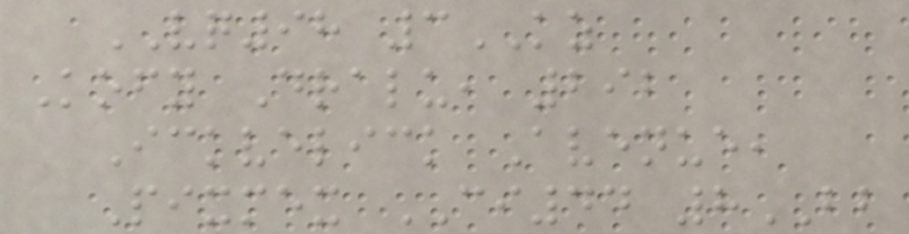VQ98 3KZ
Kofy Dralu, 292
Ickvelick Avenue,
Pixmex CI44 8BB
